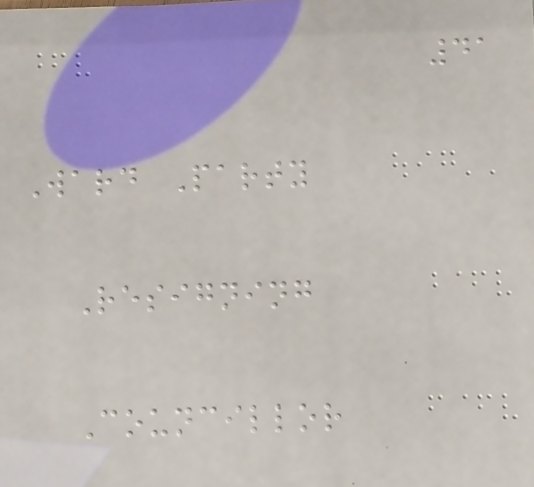41
Ward Party
Resigning
Councillor
